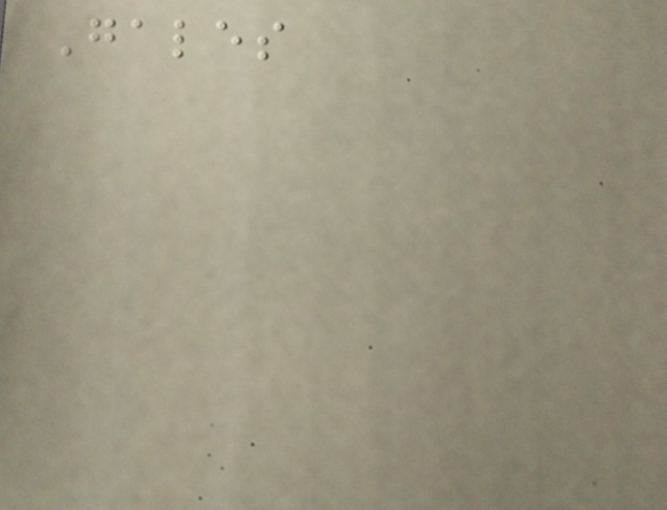Gales
